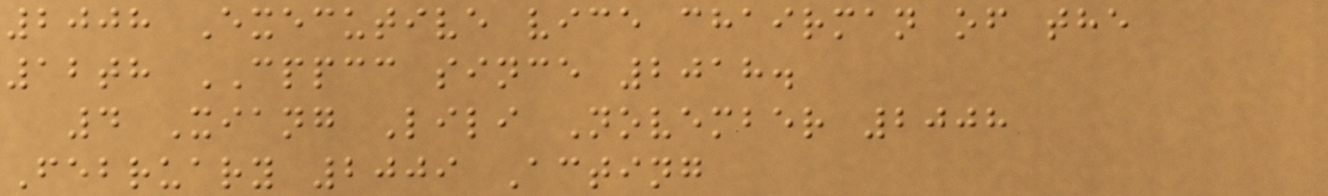2008 Executive vice chairman of the
12th CPPCC since 2018.
4 Xiang Lili November 2008
February 2009 Acting
